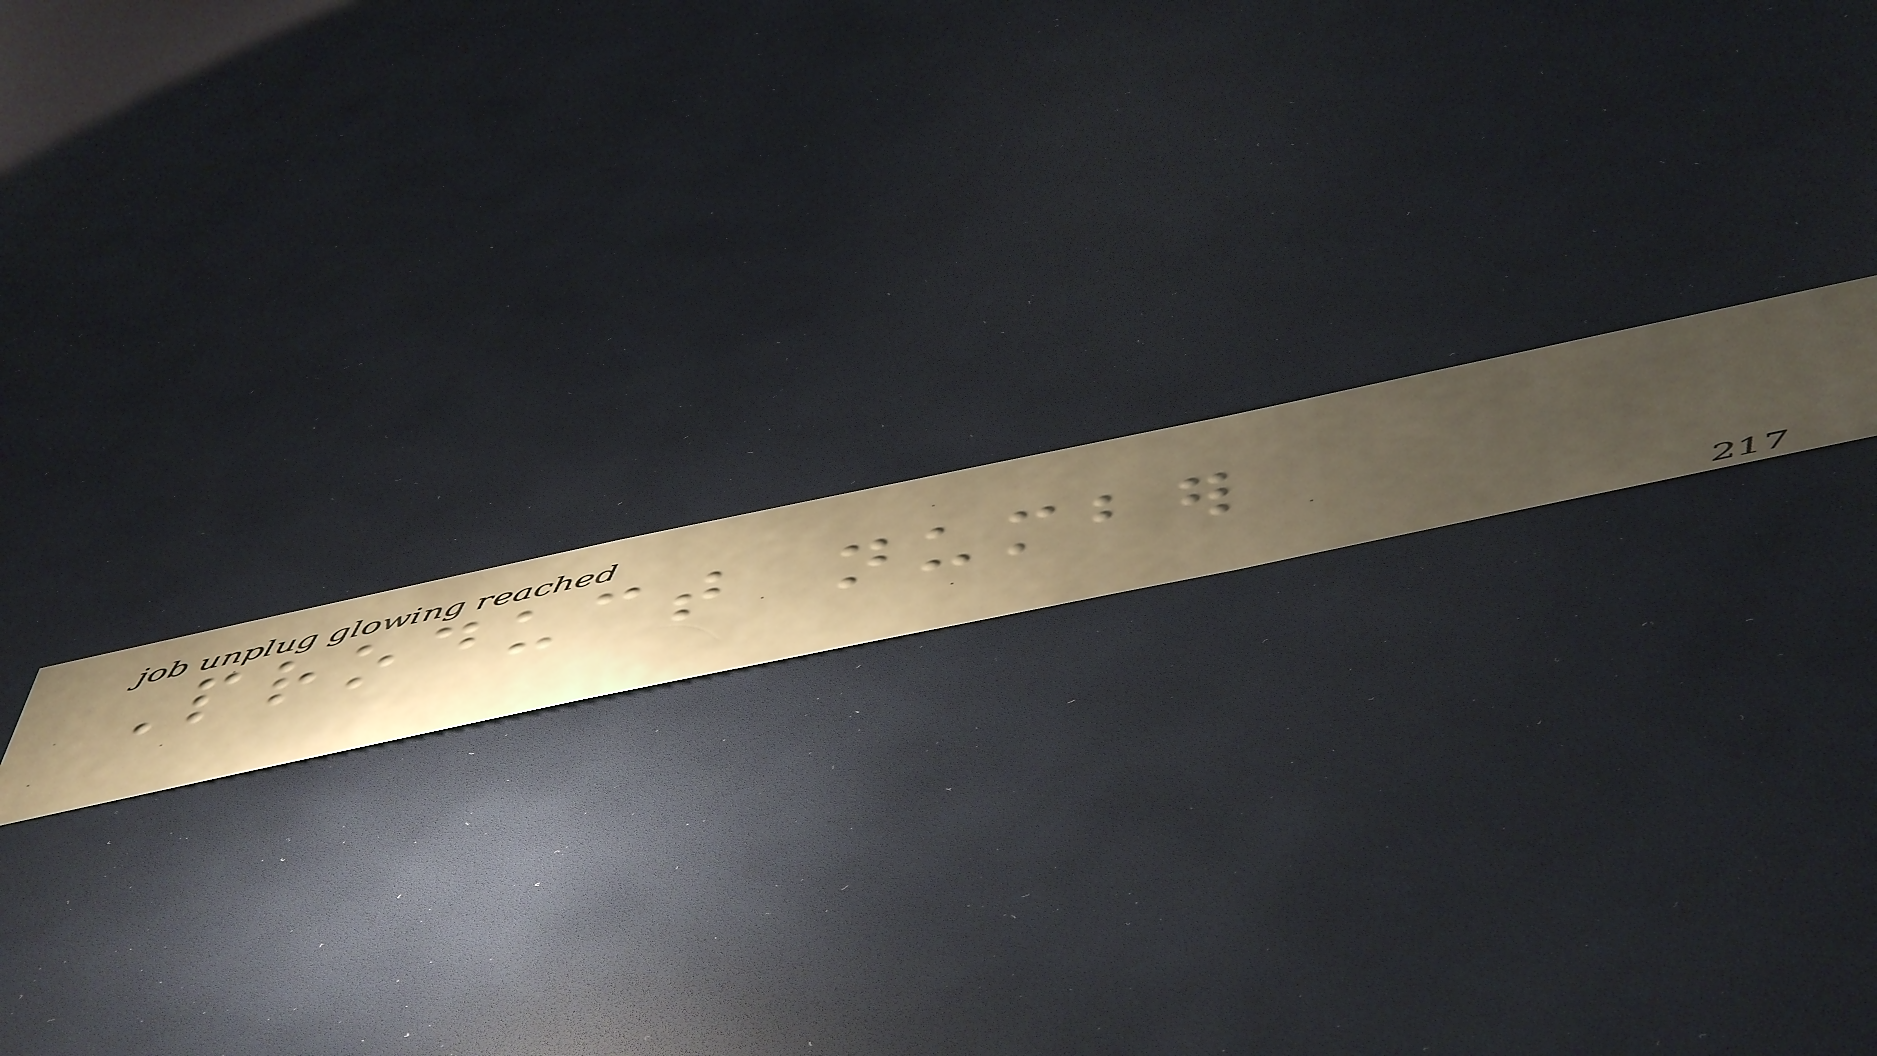Product number
